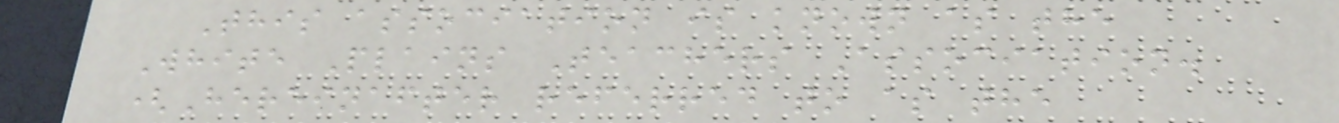This association is known as the
White Plains Teachers Association.
(Hereinafter referred to as the
